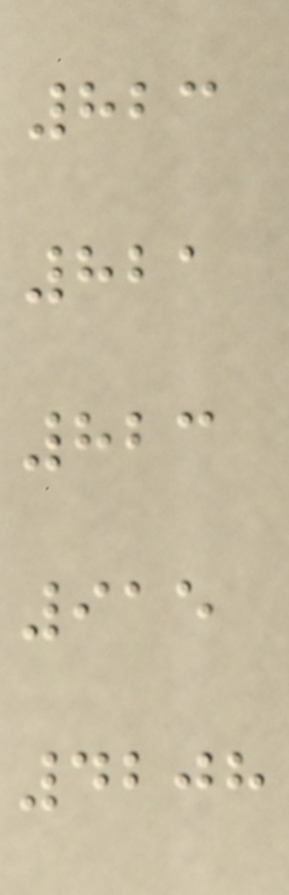823
821
823
915
4208
